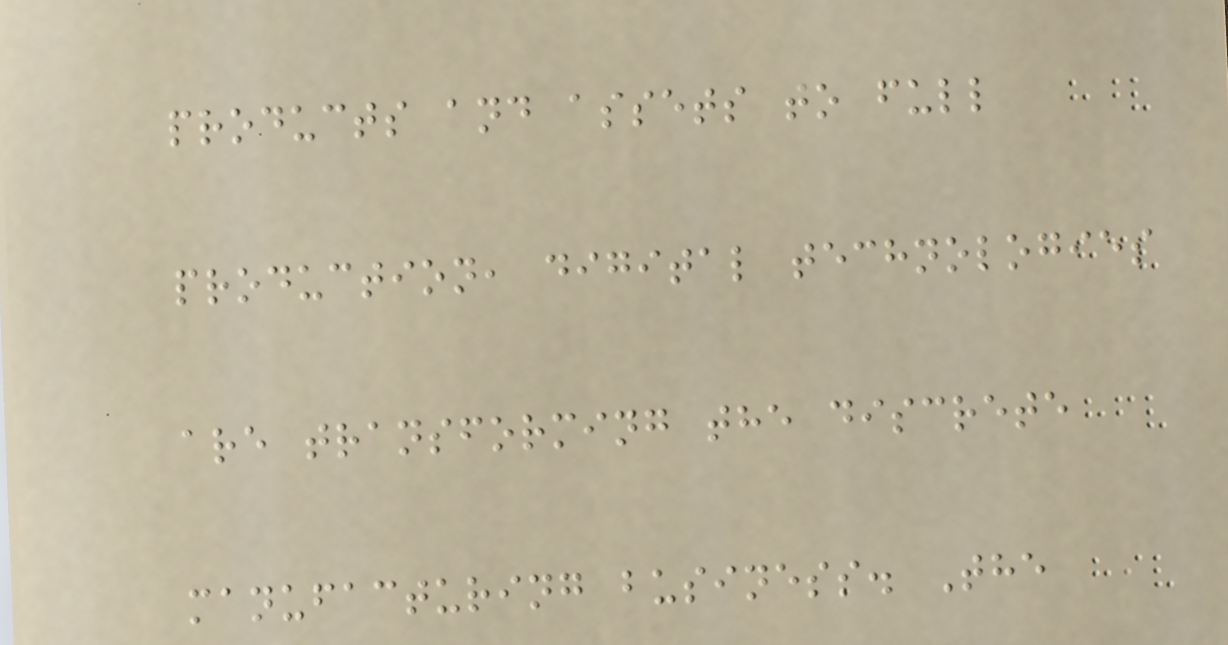products and assets to full
production, digital technologies
are transforming the discrete
manufacturing business. The
